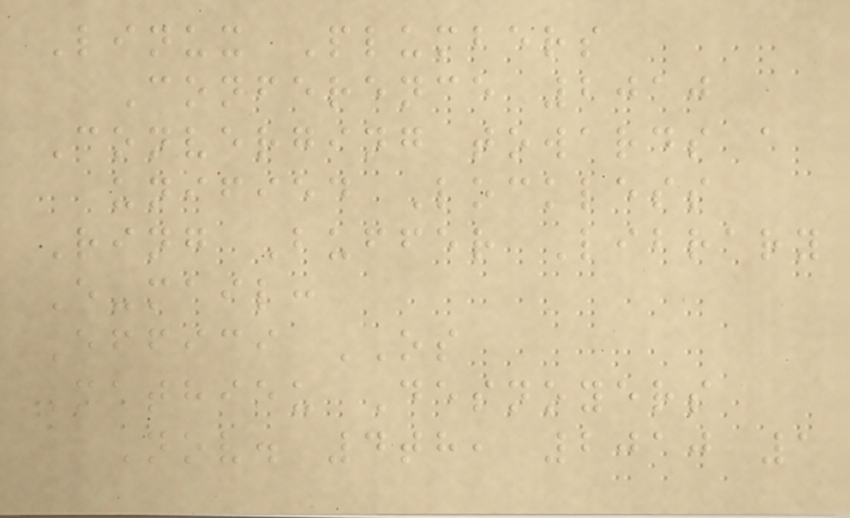Linux Plumbers
Conference 2010
Converging towards a
unified Lockless
Ring Buffer Library
E-mail:
Effici OS
Mathieu Desnoyers
Nov. 4th, 2010 1
